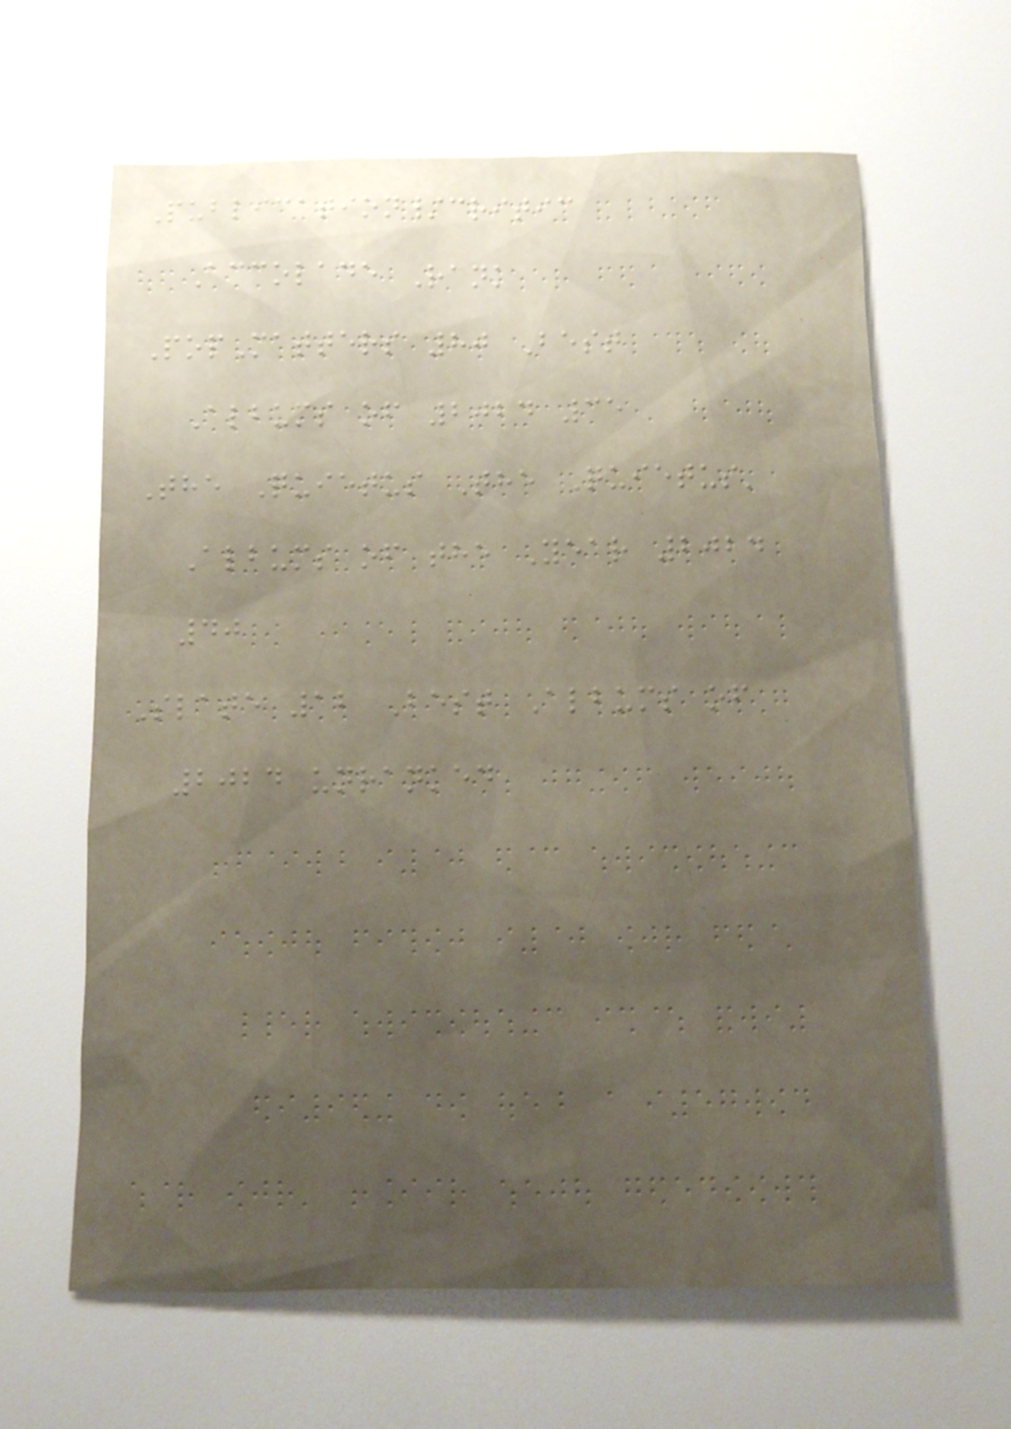Publication/critic
Accolade Rank
PopMatters 80 Best
Albums of 2024 35
The Quietus The Quietus'
Albums of the Year 2024
40
Slate 12 Best Albums of
2024 unranked
